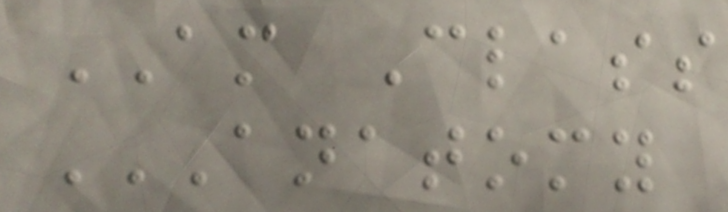AM Class
ANATOMY
